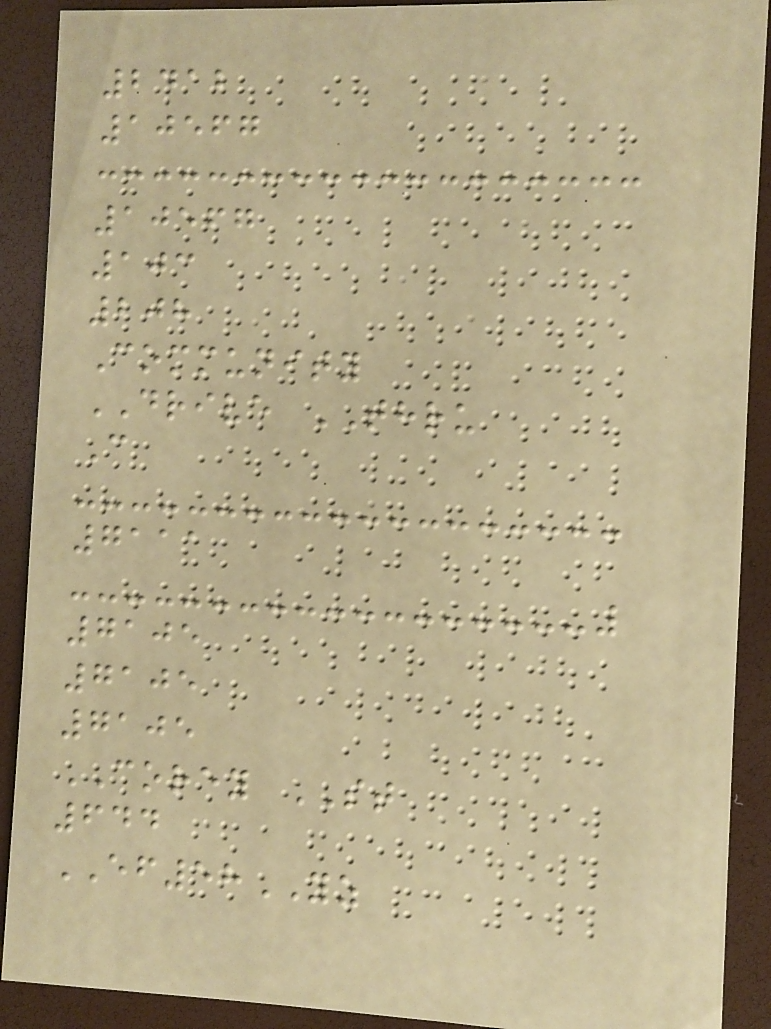2412
10567
10567
103
208
Community
DRIVE THRU
C
7111
7105
7105
7105
COREY ST
644
EF58YZ
